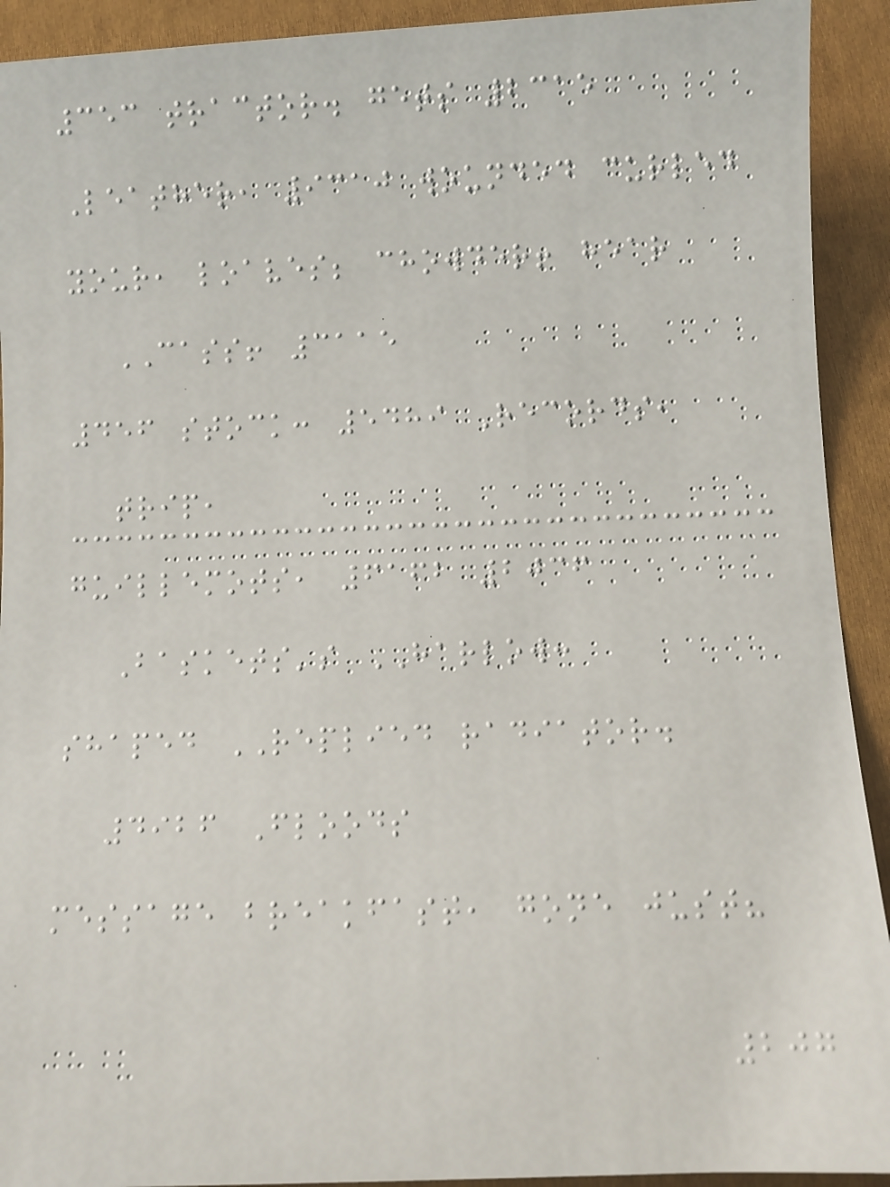353 tractor. gets 2315
Leather, 9310 wounded curled
your, loaves; chowder! hear
CASS! 3115
456 stock: 5489 Records,
trip,
guillemots, 6162 2036
Baskets's HARLOW:
shaped REPLIED radiator.
4926 Floods
message breakfast, gone just?
207
